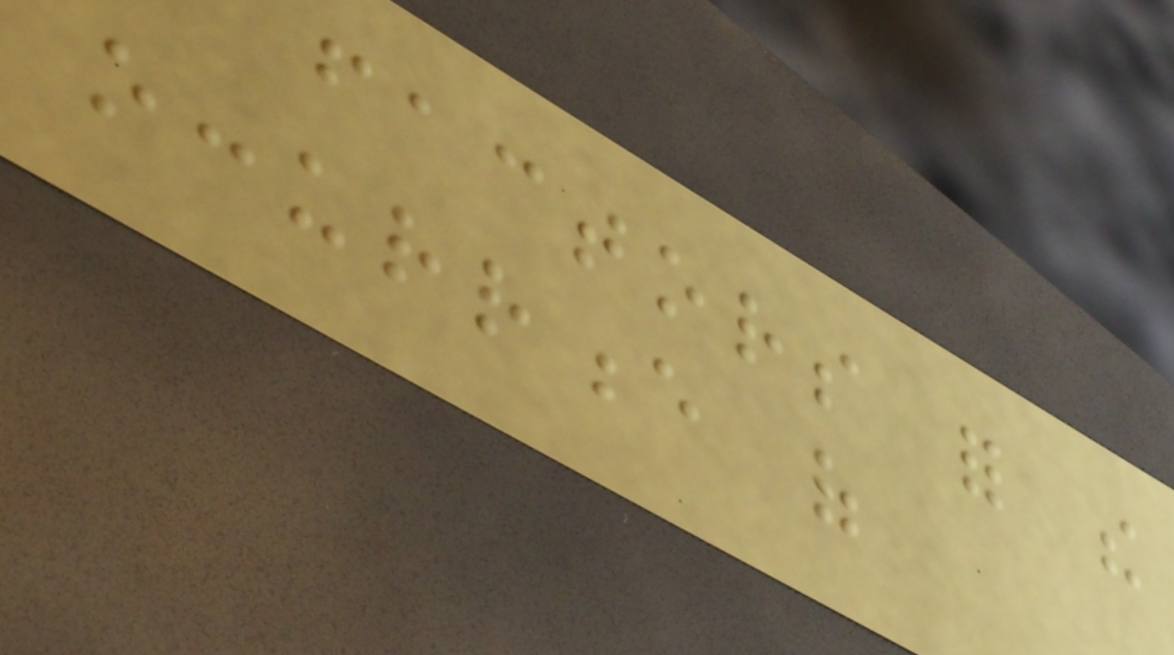factors for the
occurrence of
